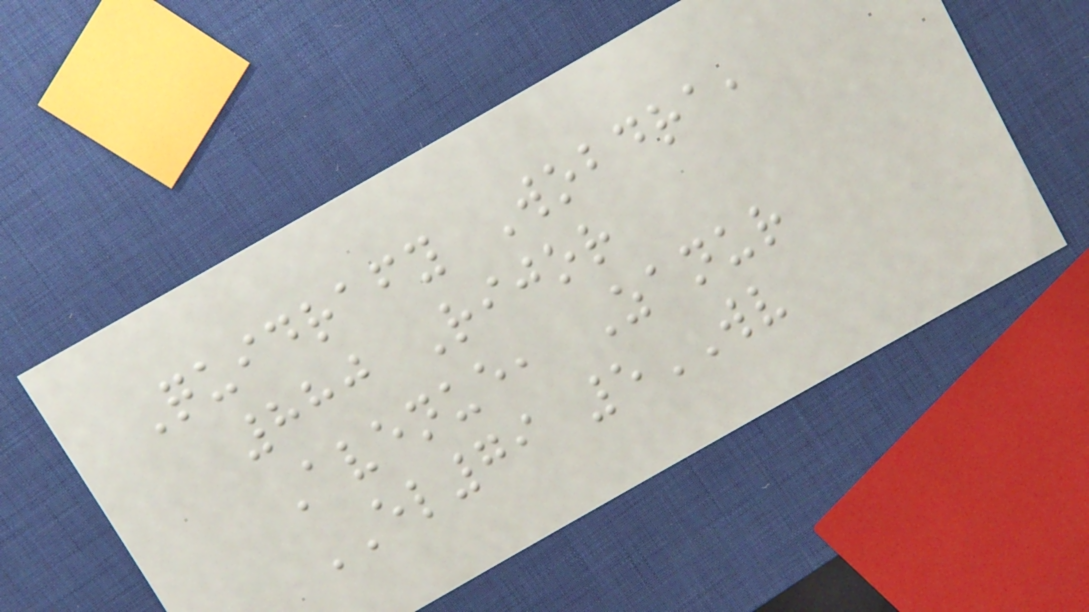Quidrafy Wobdra,
880 Rijor
Avenue, Zanur
EL79 5WV
